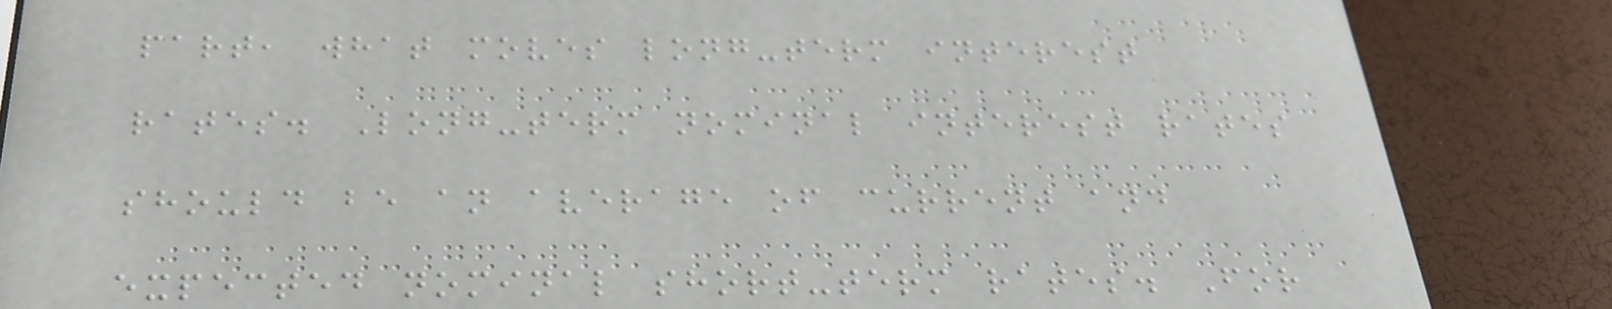part, what moves long-term interest
rates. Long-term nominal interest rates
should be an average of current and
expected nominal short-term rates. For
